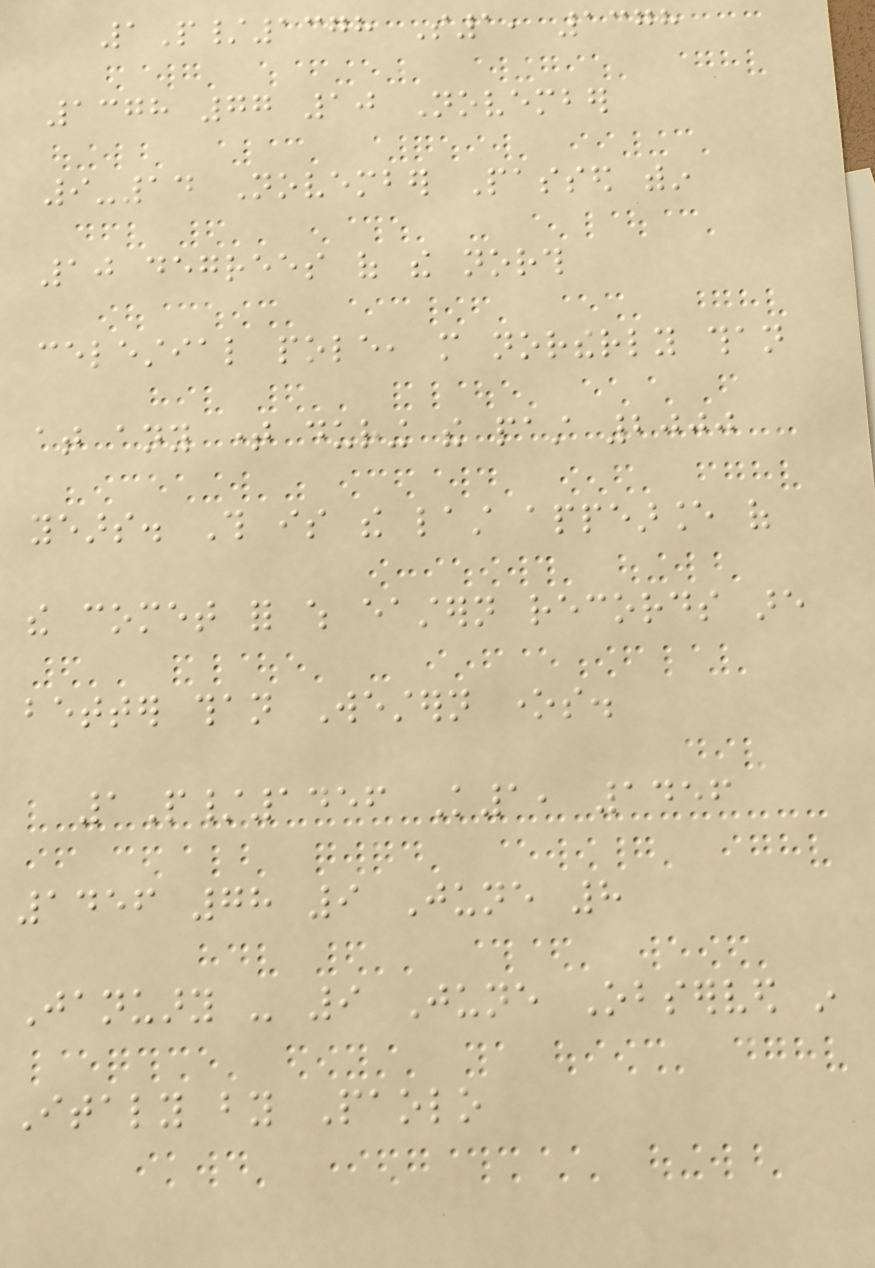1P/1378 S1, 1378
1378 77 10 November
9-14 November Passed within
10 degrees of the north
celestial pole, more northerly than
at any time during the past 2000
years. This is the last appearance of
the comet for which eastern records are
better than Western ones.
1P/1456 K1, 1456
1456 78 9 June 8
January - 9 June Observed in
Italy by Paolo
